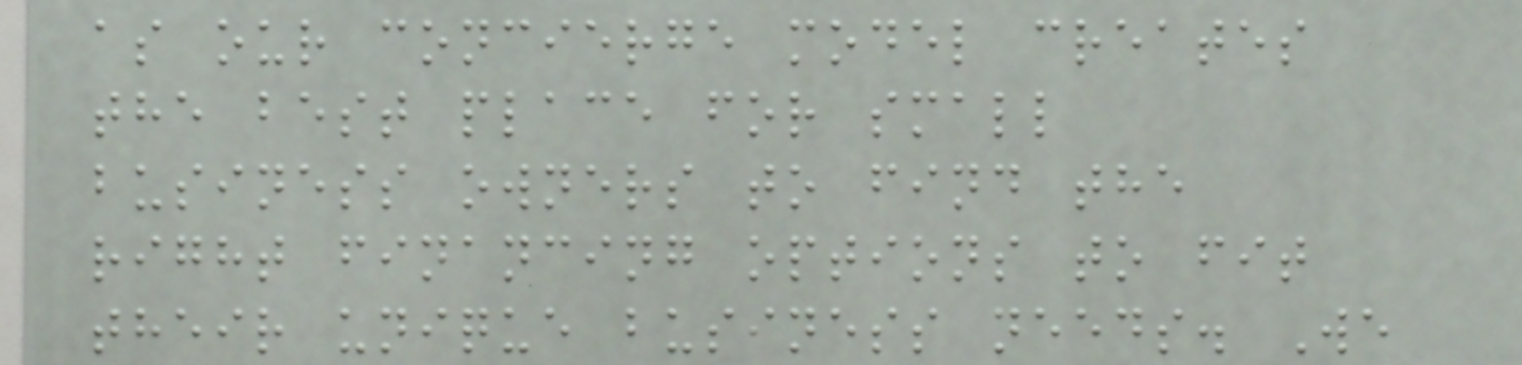as our concierge model creates
the best place for small
business owners to find the
right financing options to fit
their unique business needs. We
